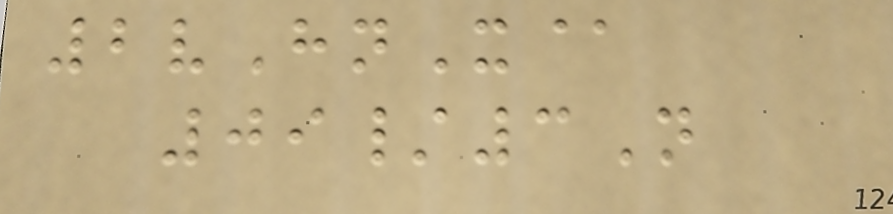2vHnX@
09/3N
